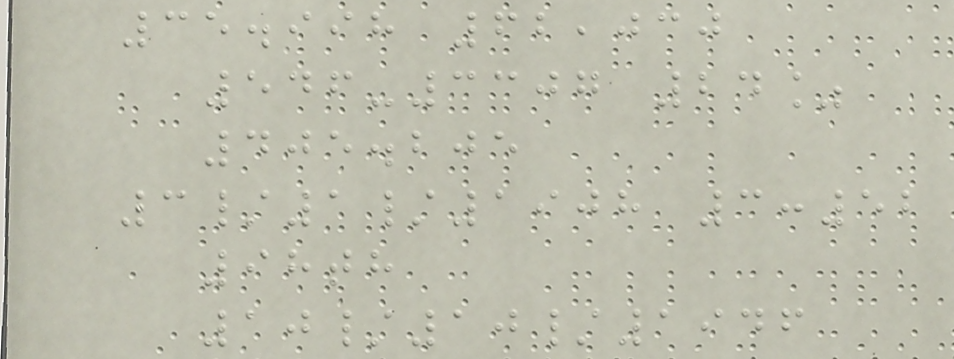35.998 62,030
546-3307 24%
405.205
3/1/1908 3:52
98th
10/10/1946
